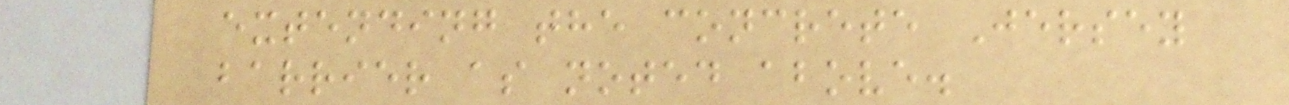extending the concrete Jersey
barrier as noted above.
